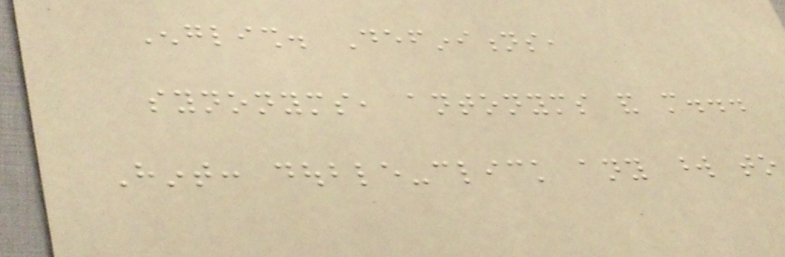English. Definitions,
synonyms, antonyms and more...
Hint: double-click any word to
